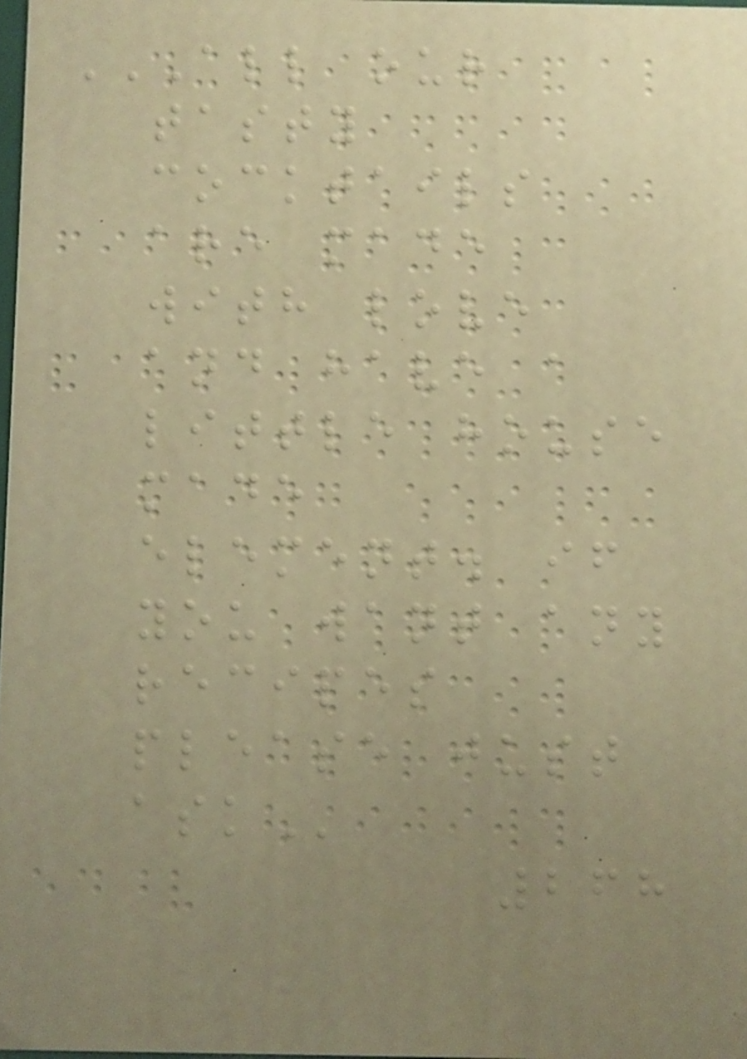ALL OUR
TASTY
COCKTAILS
ARE MADE
WITH LOVE
AND HAVE A
LITTLE HOUSE
MADE
ELEMENT. IF
YOU WANT ANY
RECIPES
PLEASE JUST
ASK
268
